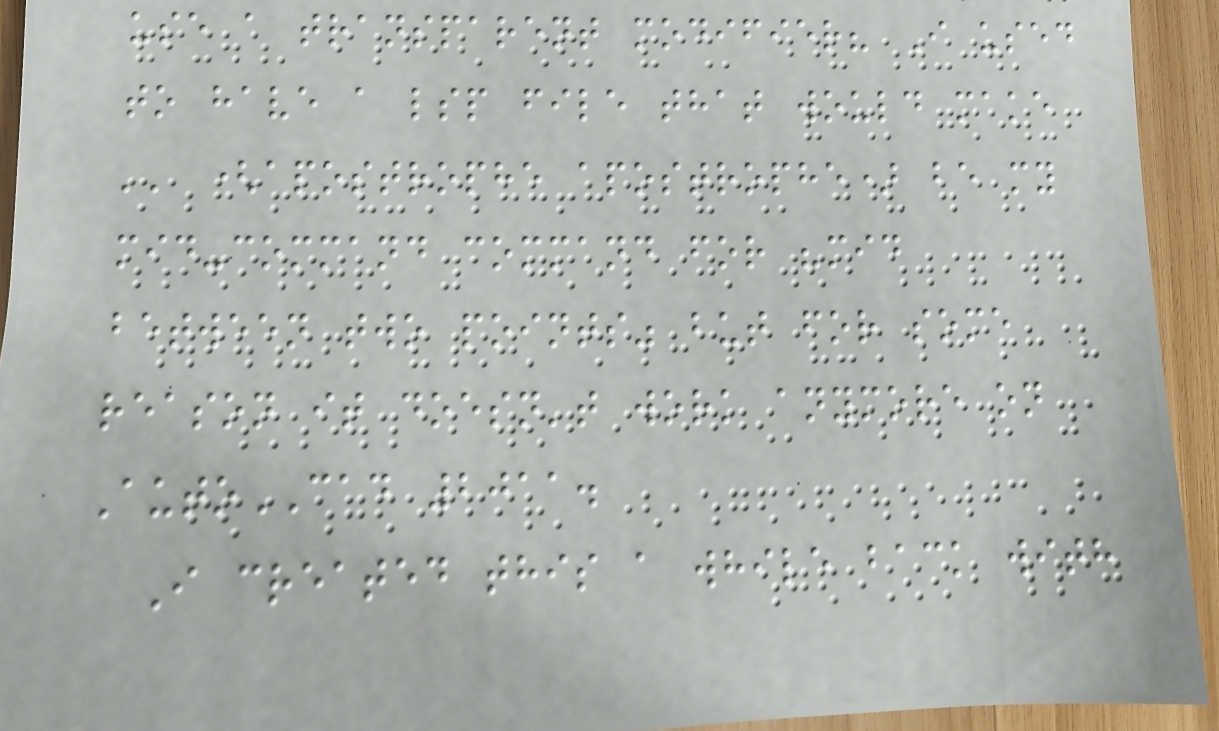use a transparent modifier? I used
to have a lsp file that would make
'' (apostrophe apostrophe) be my
mid-command command for "mid
between two points" but for some
reason it doesn't work anymore on
AutoCAD 2011.
I created this a while back with
